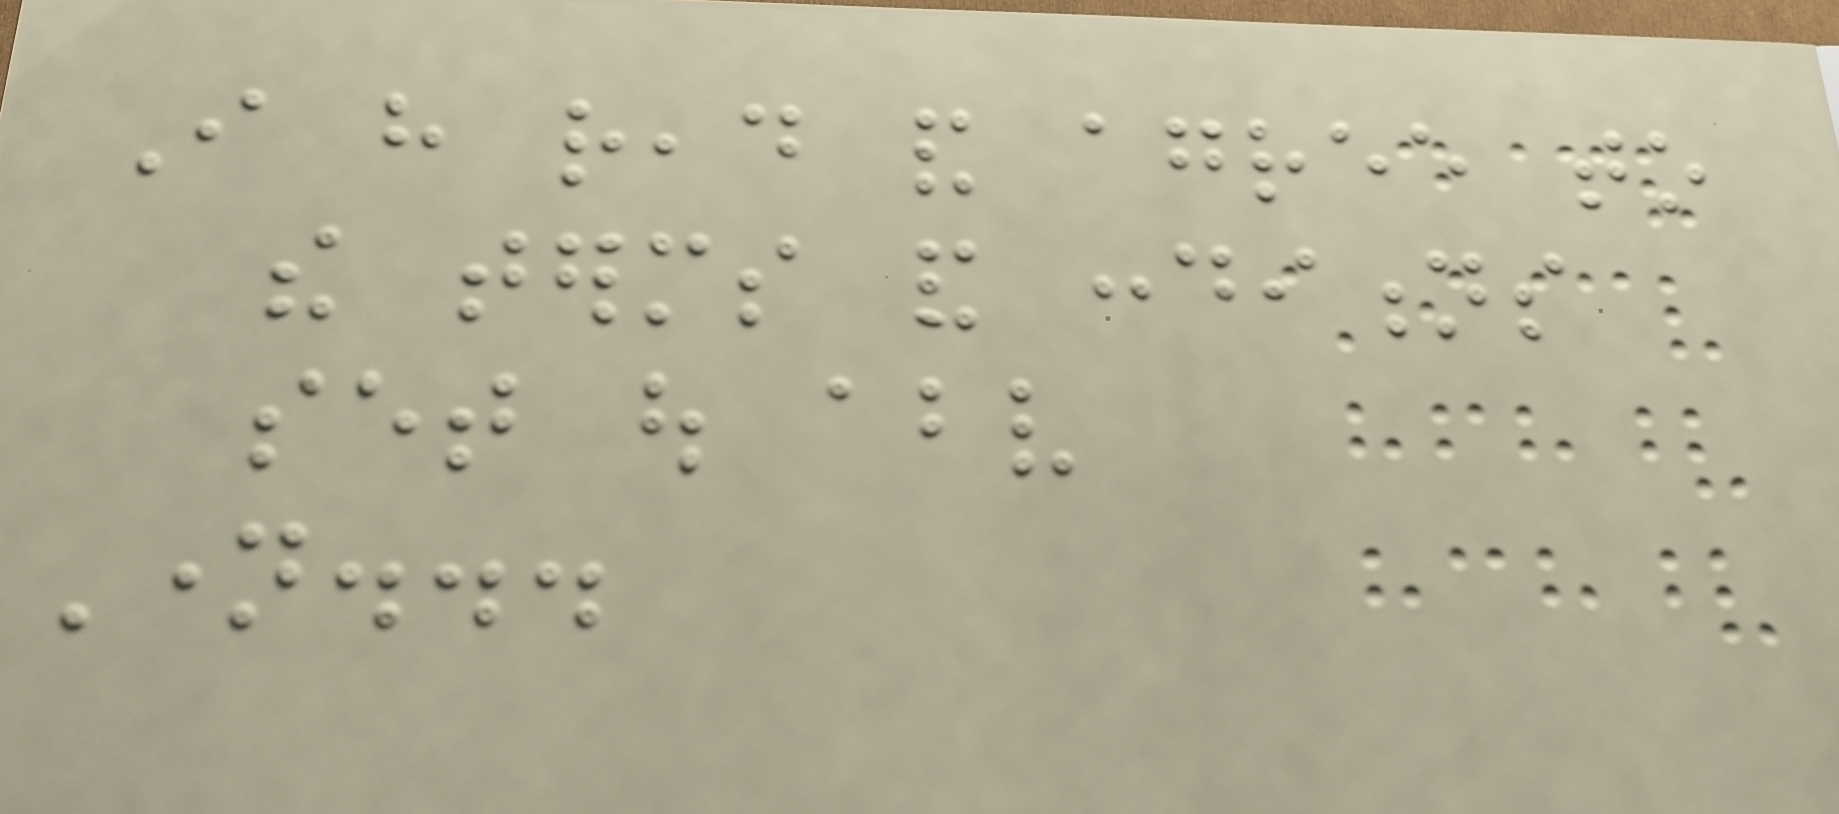I have read and agree to
the terms and conditions
set out above
Name...
